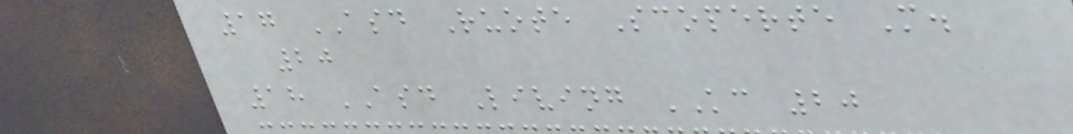17 ASD Ruote Scoperte M.
20
18 ASD Living KC 20
